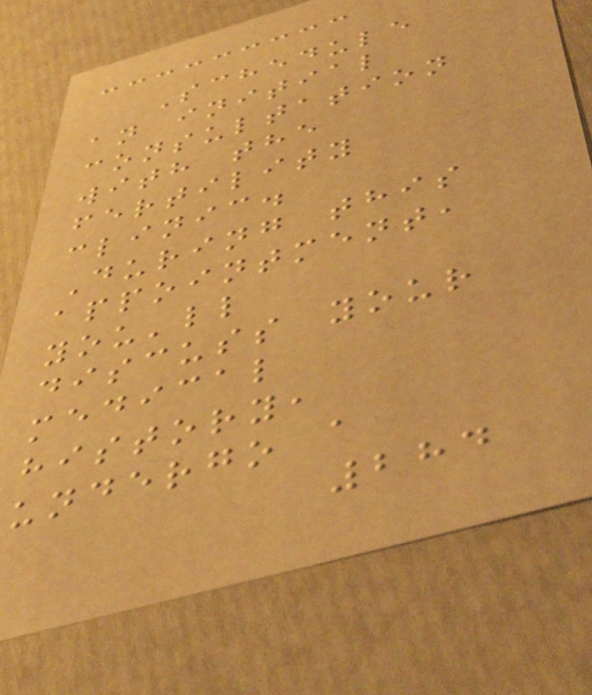Schedule
an initial
consultation
with the
fertility
clinic.
During this
appointment,
you'll
discuss your
medical
history,
undergo a
284
